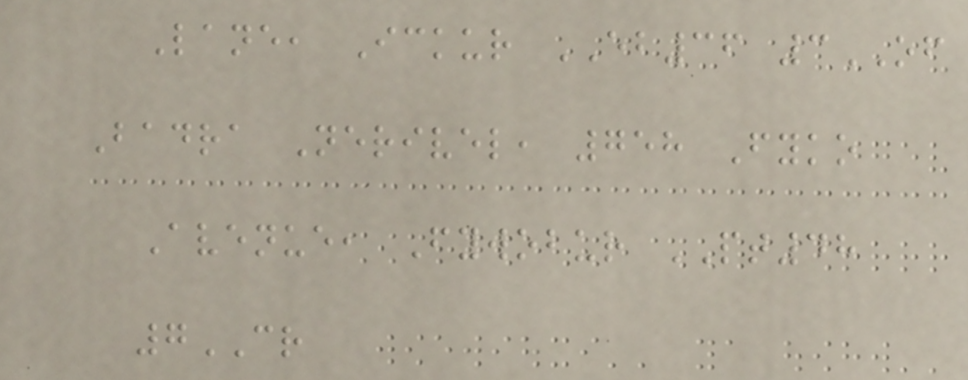Lane, Ickur EB36 3OF
Badra Nerivel, 758 Fyko
Avenue, Fywobur PT48
7CR
